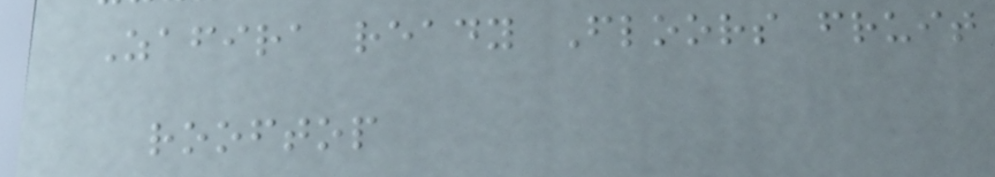Zafira ready Floors fruit
rooftop
